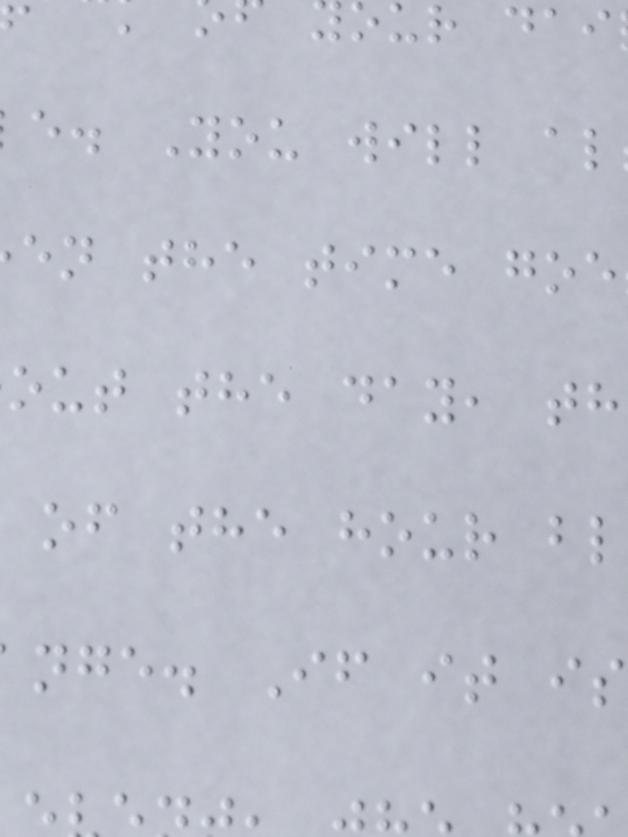ur dai
e. You will al
en the time goe
out the day, th
of the hour bl
nge. If it is
